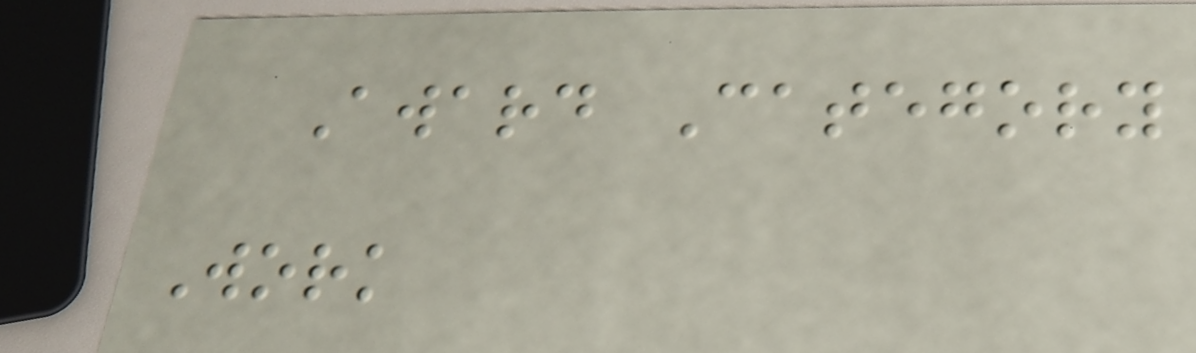Award Category
Work
